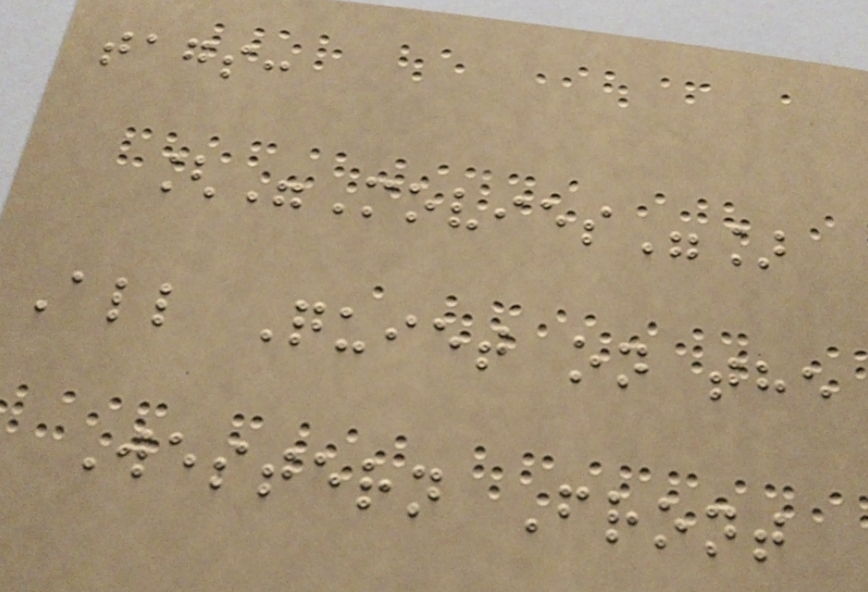tags:
["Movies"]
All Quiet on the
Western Front
